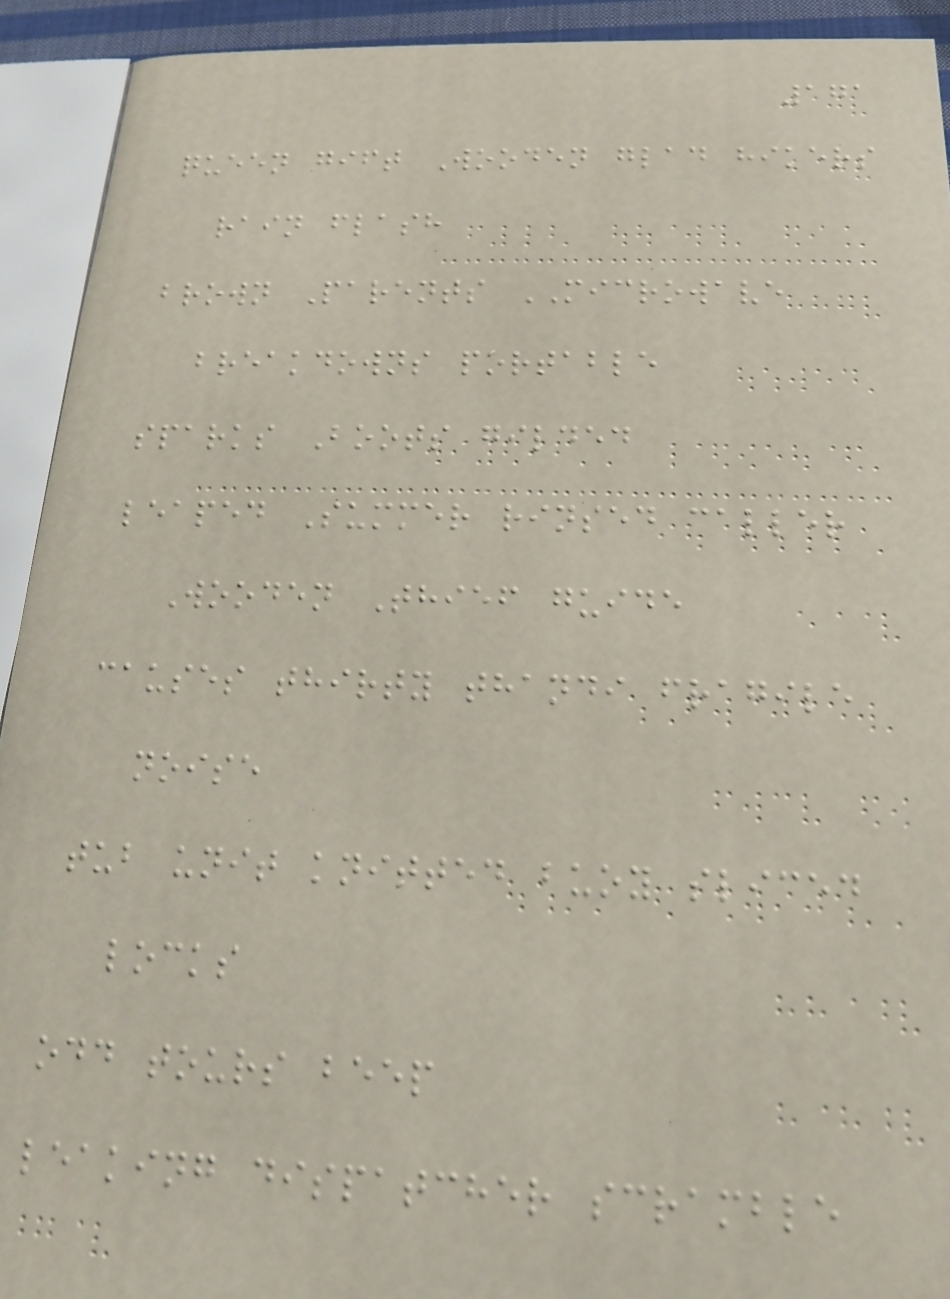171
queen gift Wooden glad hikers
rain flash
brown Parents MICROWAVE
breakdowns portable
sparks Boots gilded
leaped Summer rinsed caller
Wooden Thief guide
causes thirty thandi fragile
noise
tub unit knitted buoy sliced
locks
odd tours beep
leaking dispatcher scramble
